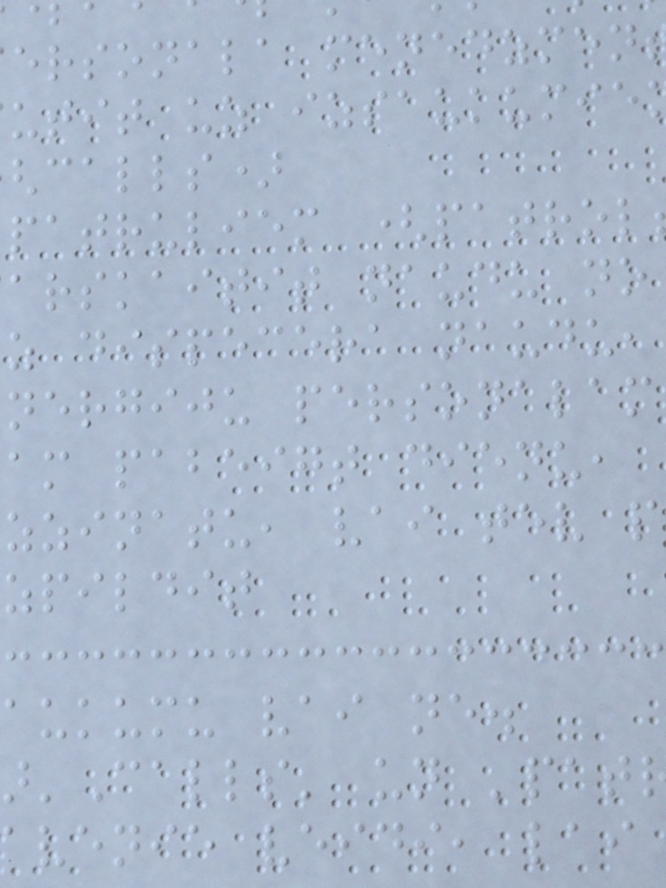ersonala menedzmen
utit uz izsaukumie
calls)
patruliem (patrol
arskaitit naudu no
z dispecera naudu,
nergiju personalam
am pabeigt dienu,
zzinatu, vai tev p
zpildit
aukumu vai ne.
'Calls' un 'pat
avenie veidi, lai
